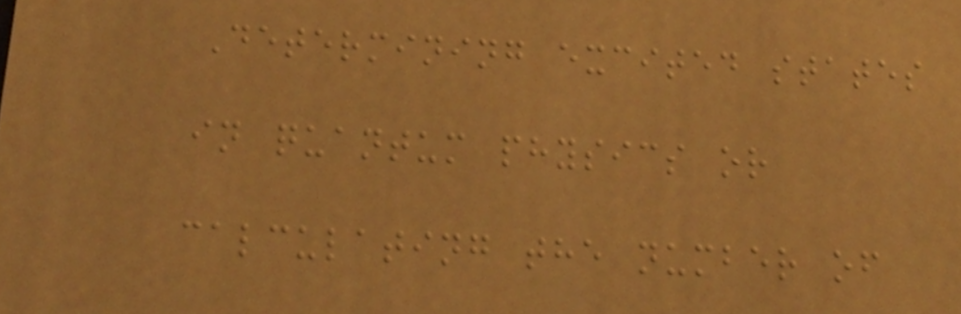Determining excited states
in quantum physics or
calculating the number of
